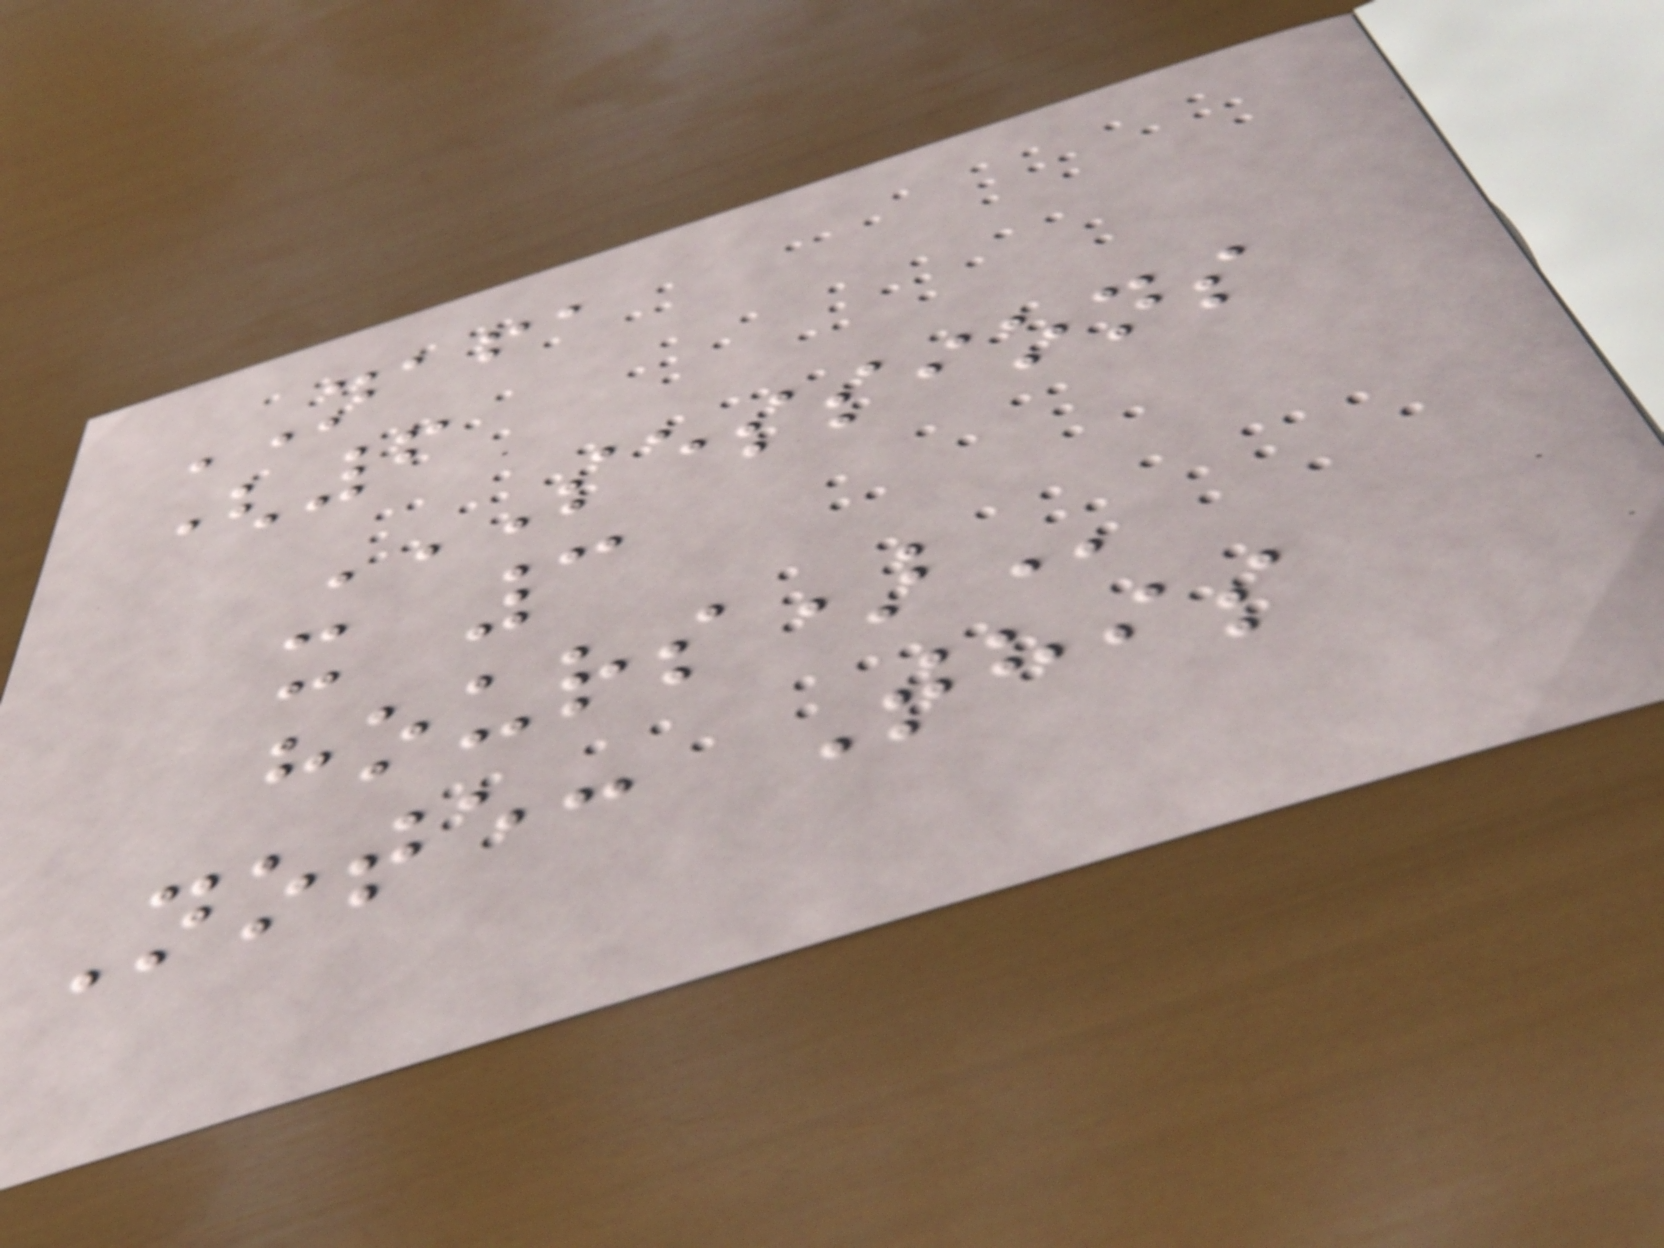NAFA
(6
SESSIONS
X 3
HOURS)
Note: This
